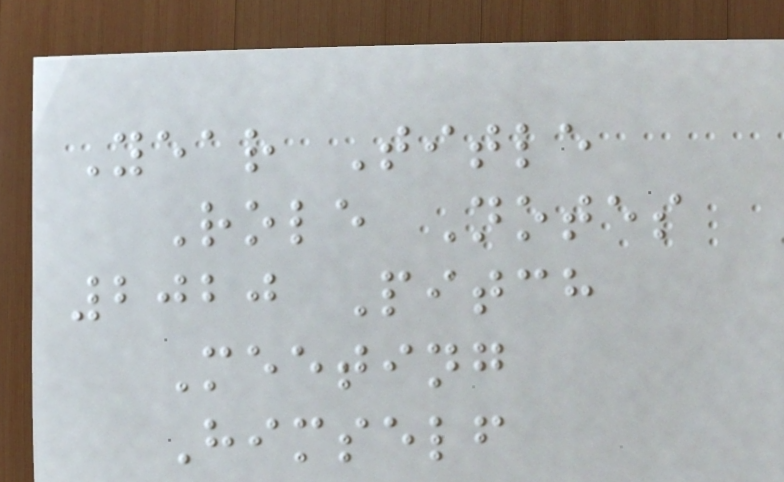Year Title
Role Notes
2020 Pitch
Meeting
Himself
